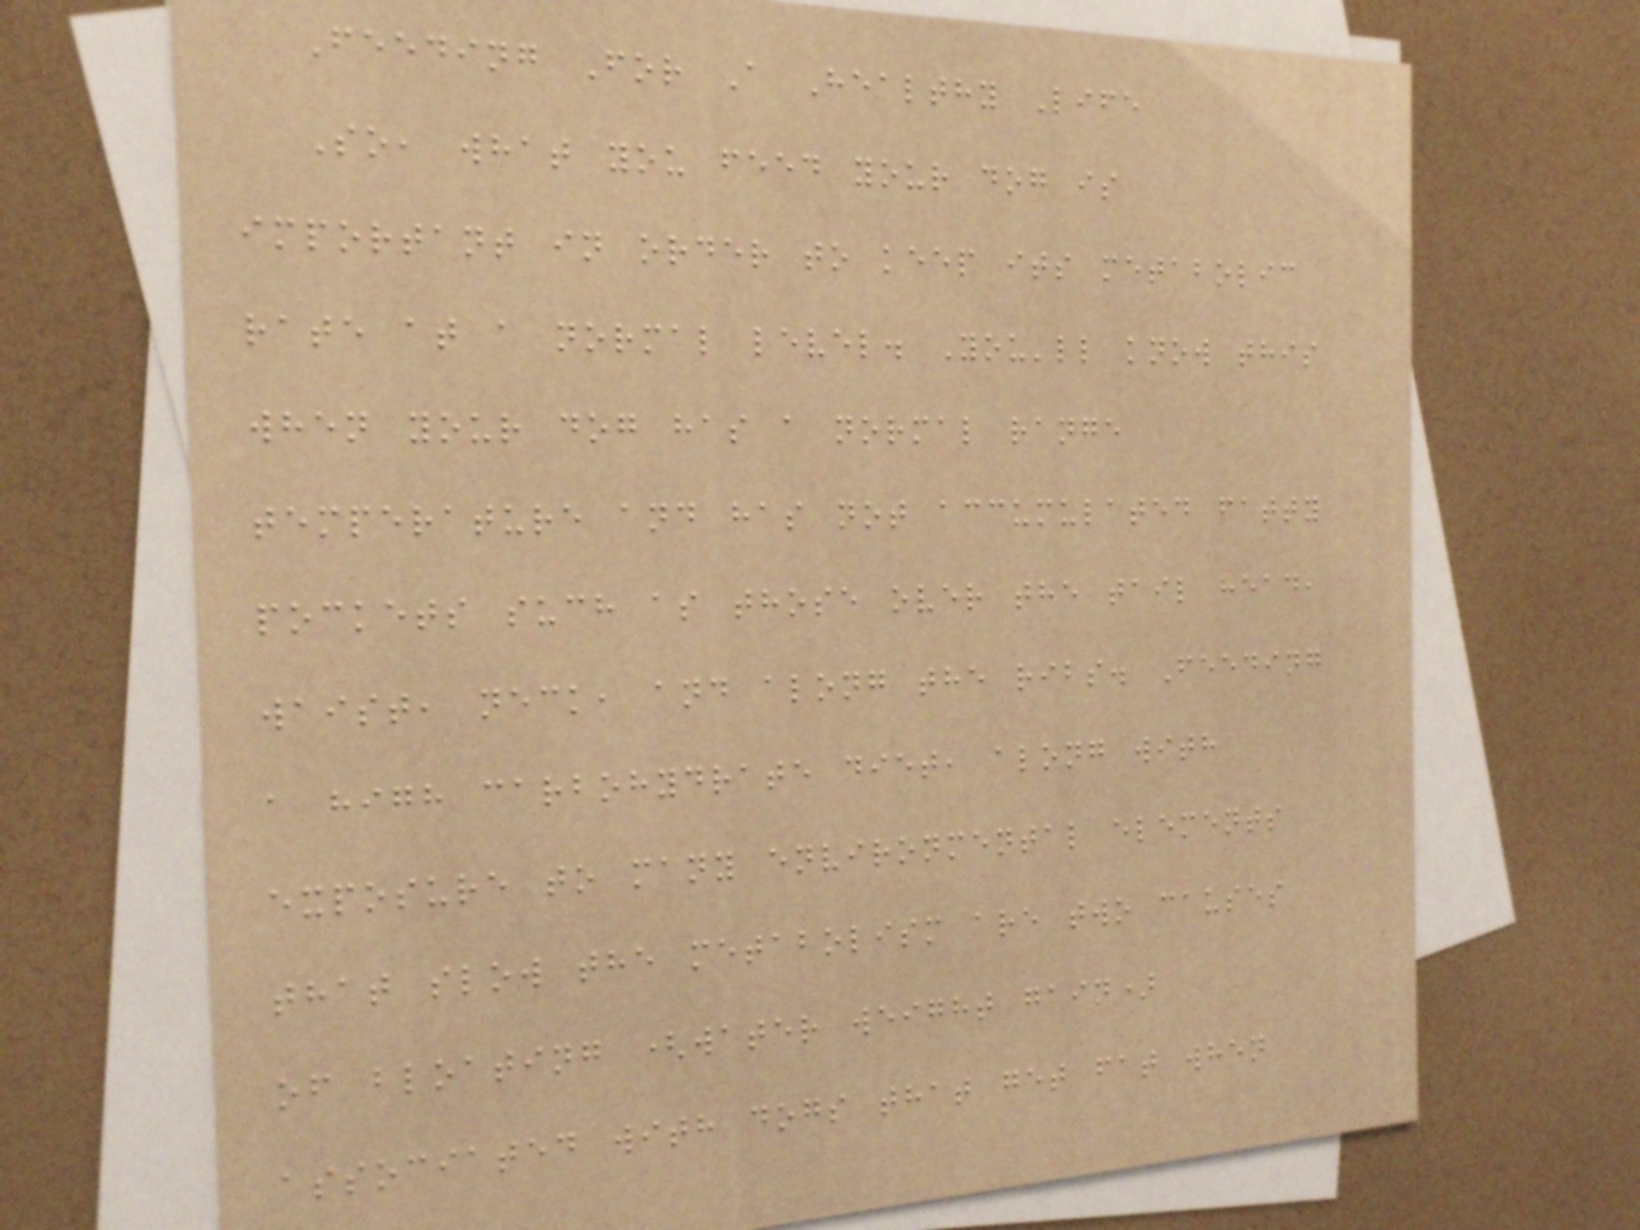Feeding For A Healthy Life
So, what you feed your dog is
important in order to keep its metabolic
rate at a normal level. You'll know this
when your dog has a normal range
temperature and has not accumulated fatty
pockets such as those over the tail head,
waist, neck, and along the ribs. Feeding
a high carbohydrate diet, along with
exposure to many environmental elements
that slow the metabolism are two causes
of bloating (water weight gain)
associated with dogs that get fat when
